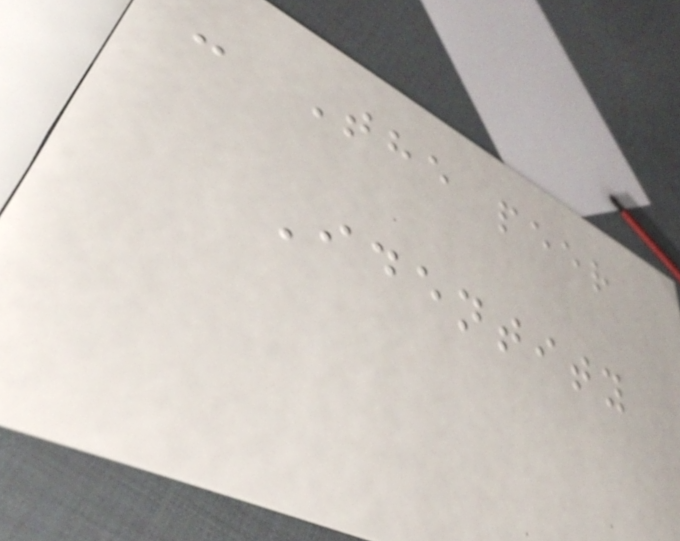- The peer
Identity
